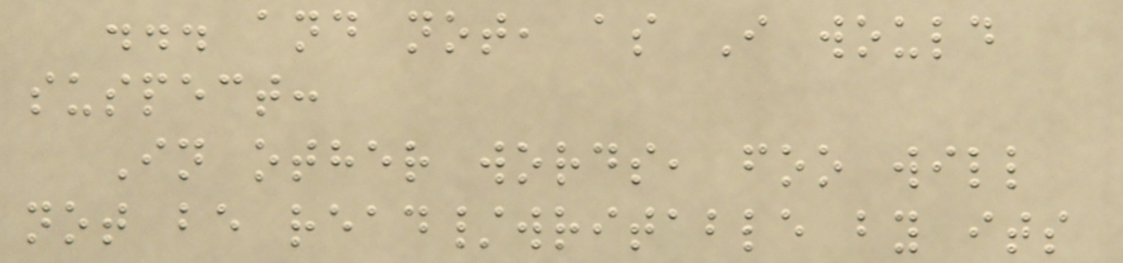... and not, as I would
suspect:
In other words, foo will
not be read/writable by its
